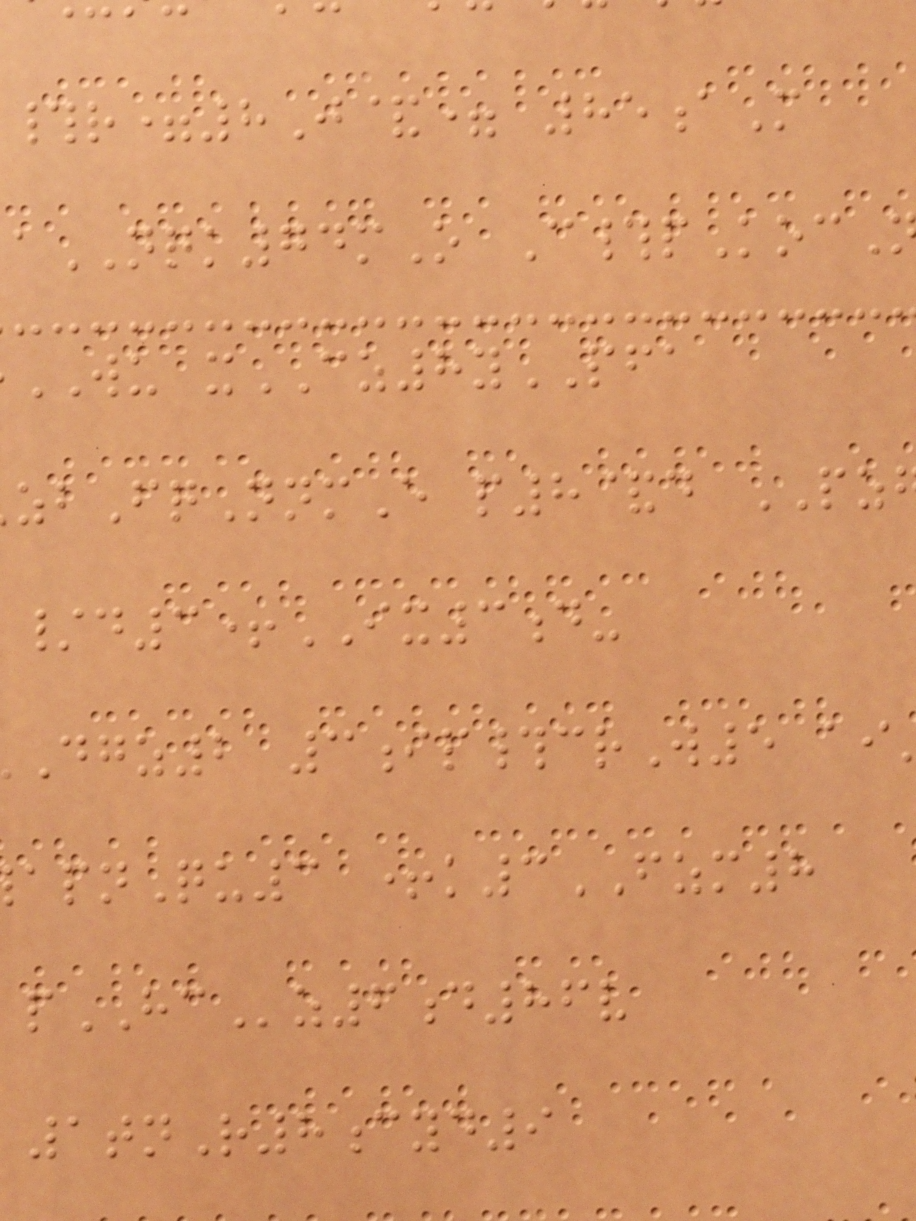#r=8J&= 85aM
aNQK74mO C#pKoc
WU xCZ8yPFA
bFqNnmE p8&d PZ
/d3+IX3d-
dgz2 3ip#crW5 ai
pnQu3 +k3FZM8
pHCz6d86v
1tnR8cyd9
